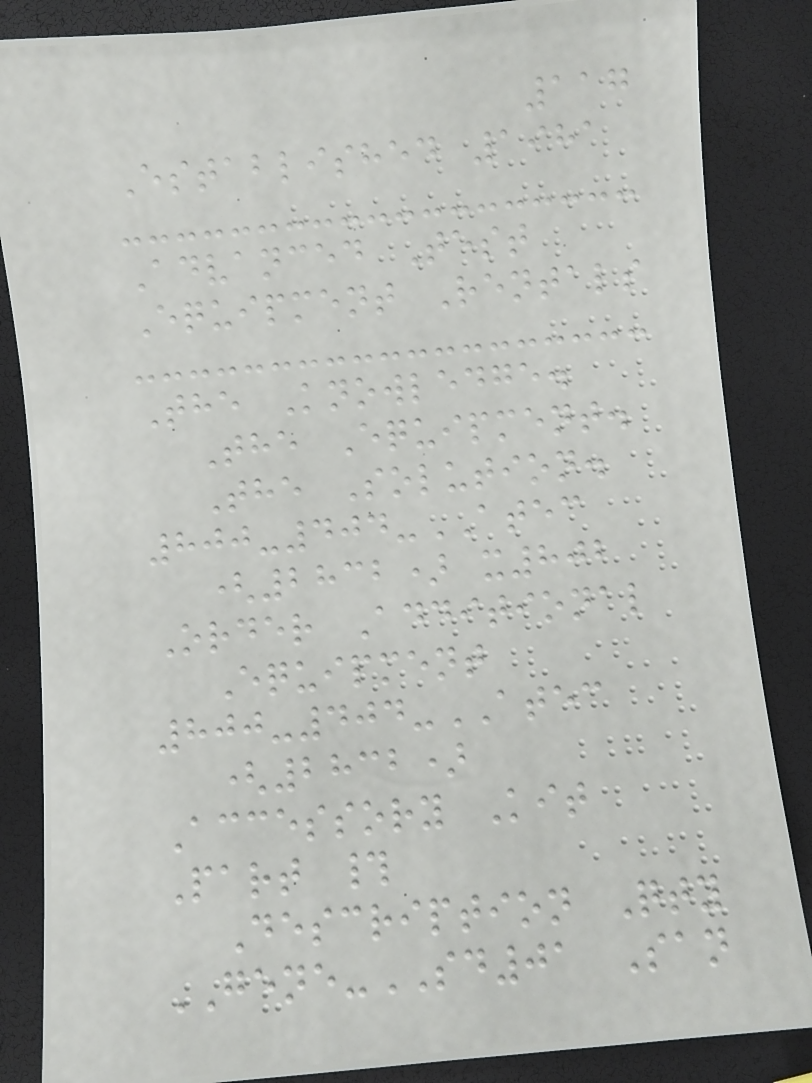117
Established 1981
Advanced Test
Equipment Rentals
The Knowledge.
The Equipment.
The Solution.
800-404-ATEC
(2832) x802
Order Additional
Equipment
800-404-ATEC
(2832)
Accessory Kit
Part #
Description Qty
GENE-SD01 San
